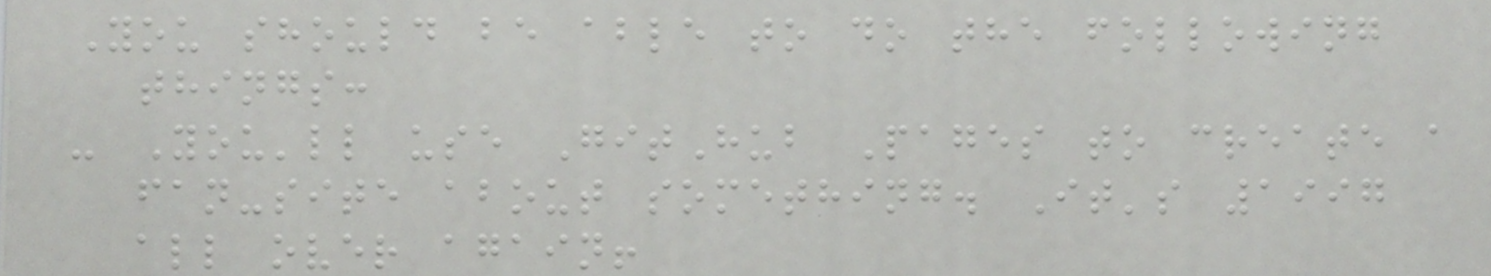You should be able to do the following
things:
- You'll use GitHub Pages to create a
fan-site about something. It's 1997
all over again!
